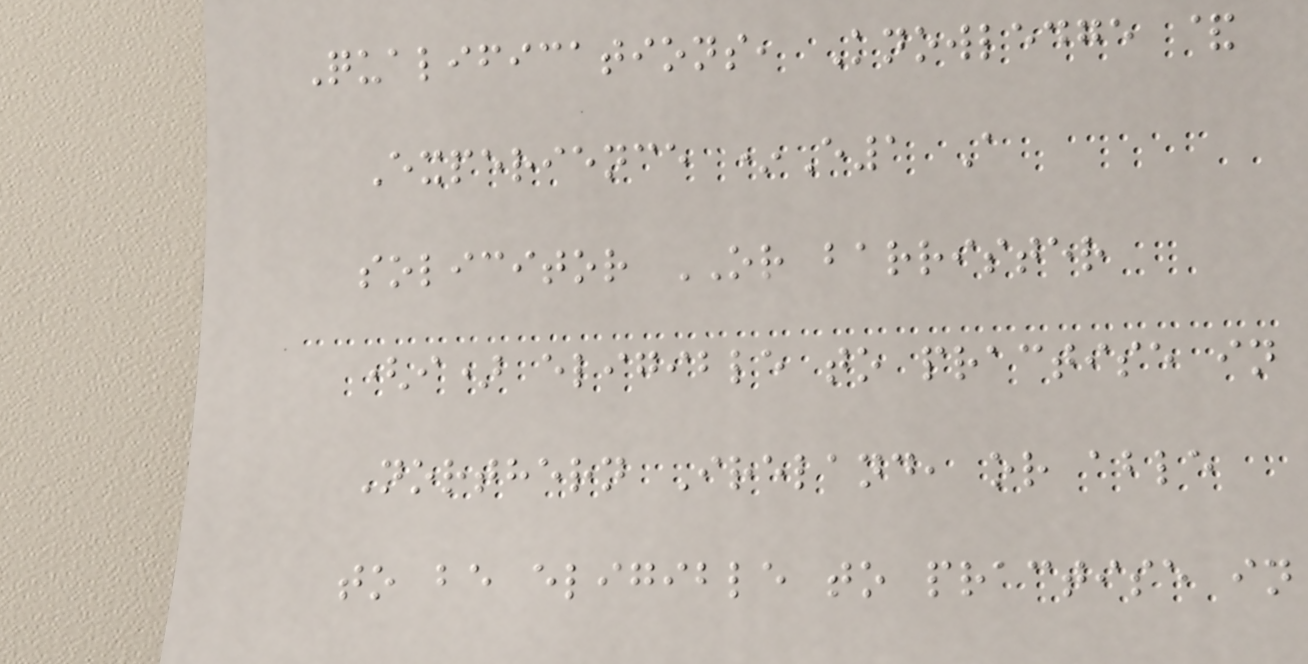Qualifications, Knowledge &
Experience *E1 A
solicitor OR barrister
(i) eligible to practise in
Northern Ireland, or able
to be eligible to practise in
